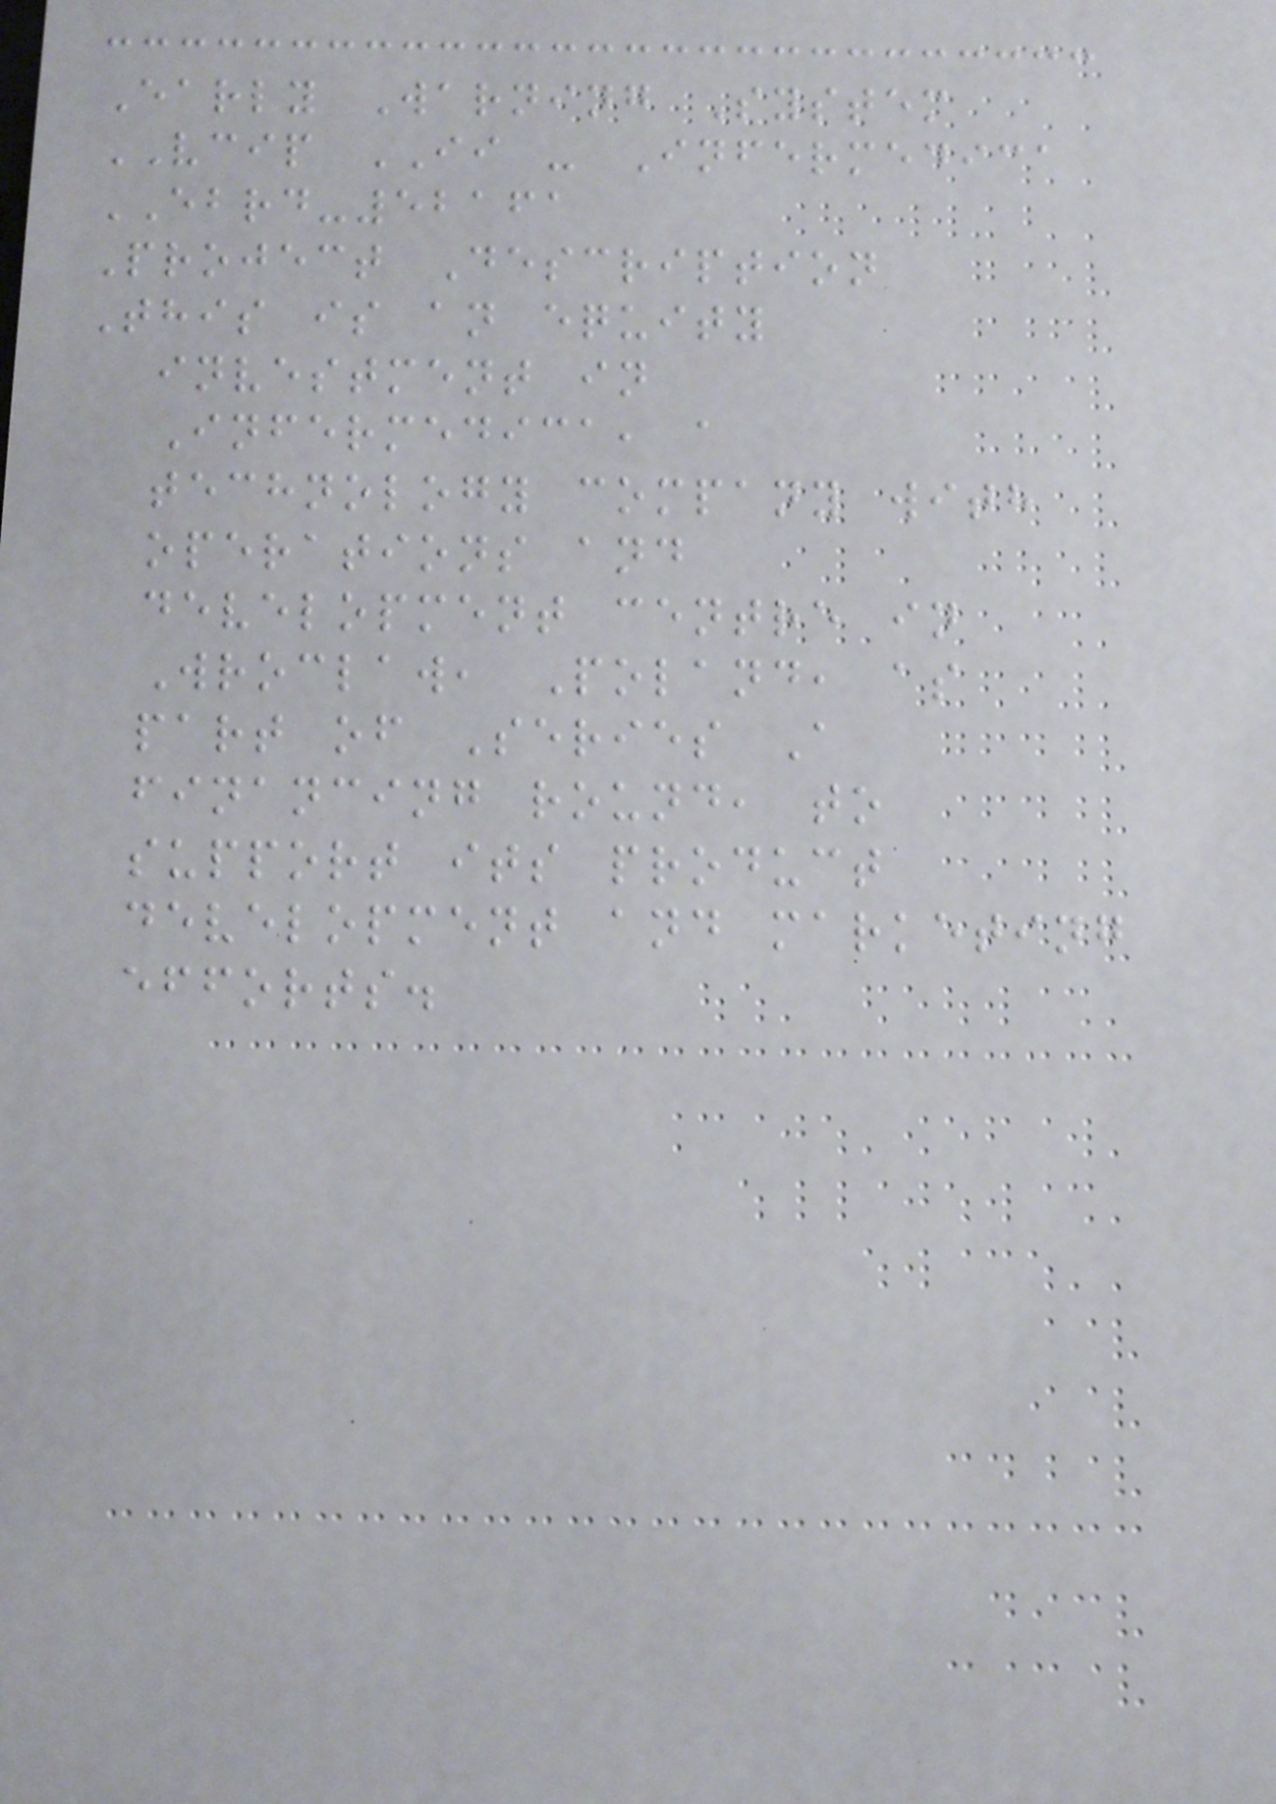Early Warning System
VCIP II - Infermedica
EBRD-52161
Project Description
This is an equity
investment in
Infermedica, a
technology company with
operations and
development centre in
Wroclaw, Poland, as
part of Series A
financing round, to
support its product
development and marketing
efforts.
